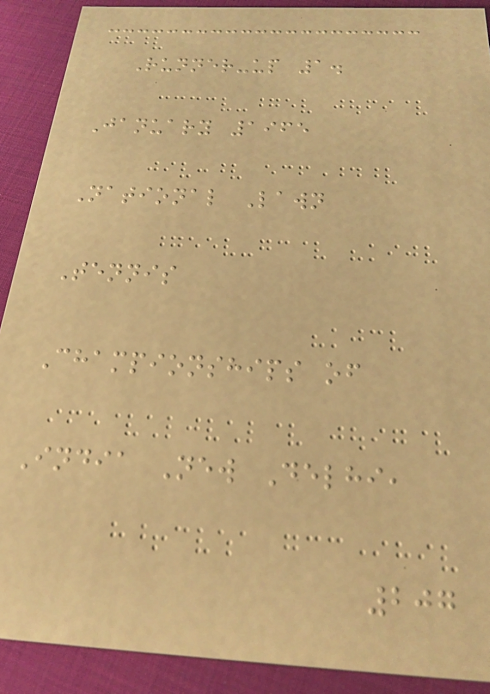Runner-up 1.
January 1965
National Lawn
Tennis
Championships of
India New Delhi,
207
